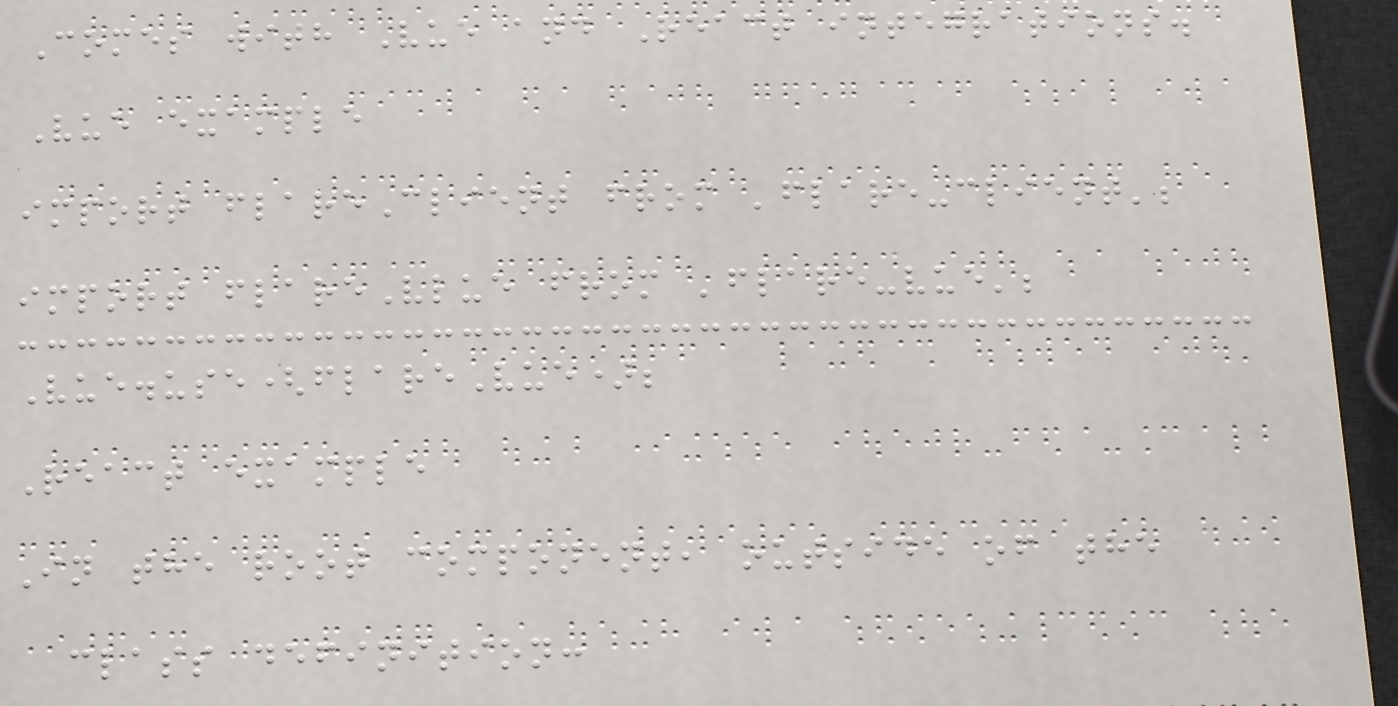Comes with Vue and React integrations.
Vue example
import flareClient from 'flare-client';
import flareVlue from 'flare-vue';
Vue.use(flareVue);
React example
In the root component, outside of the
class definition:
